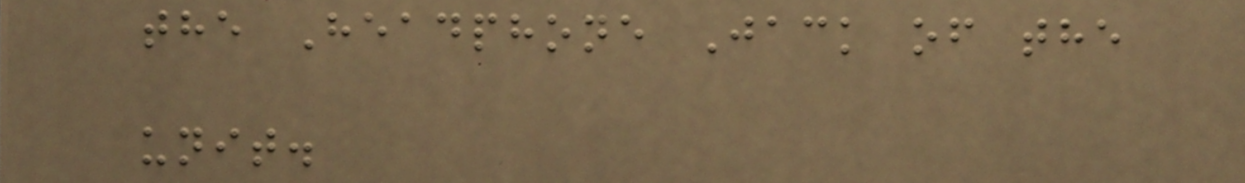the Headphone Jack of the
unit.
